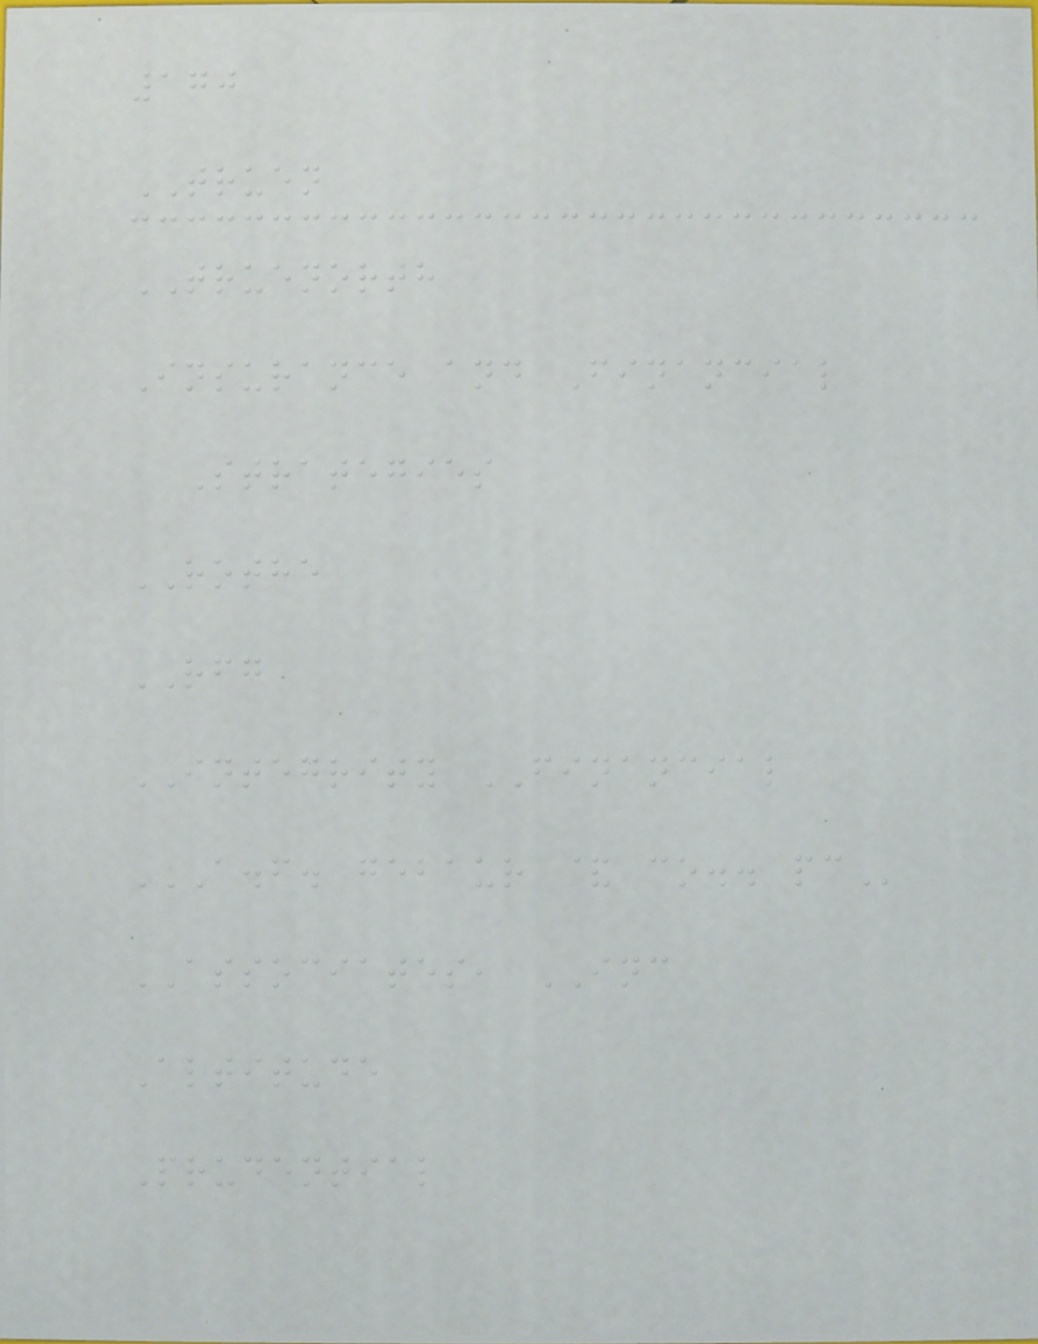170
TRUEN
TRUENORTH
Insurance and Financial
Strategies
ROTHE
RFG
INTEGRITY FINANCIAL
A.F. GEBAUR & CO.. PC
ASSOCIATES, INC
Altitude
Prudential
